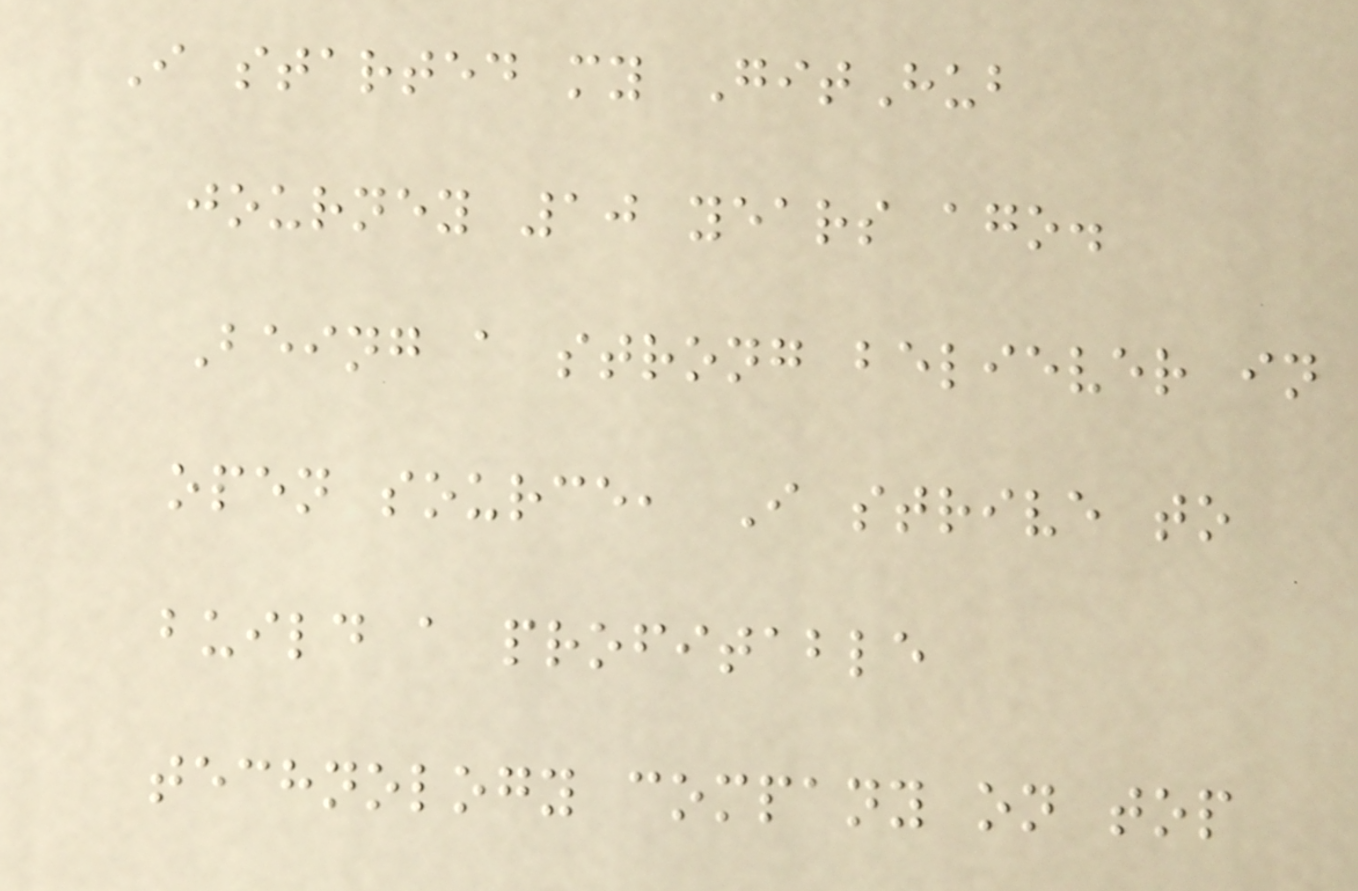I started my GitHub
journey 10 years ago.
Being a strong believer in
open source, I strive to
build a profitable
technology company on top
